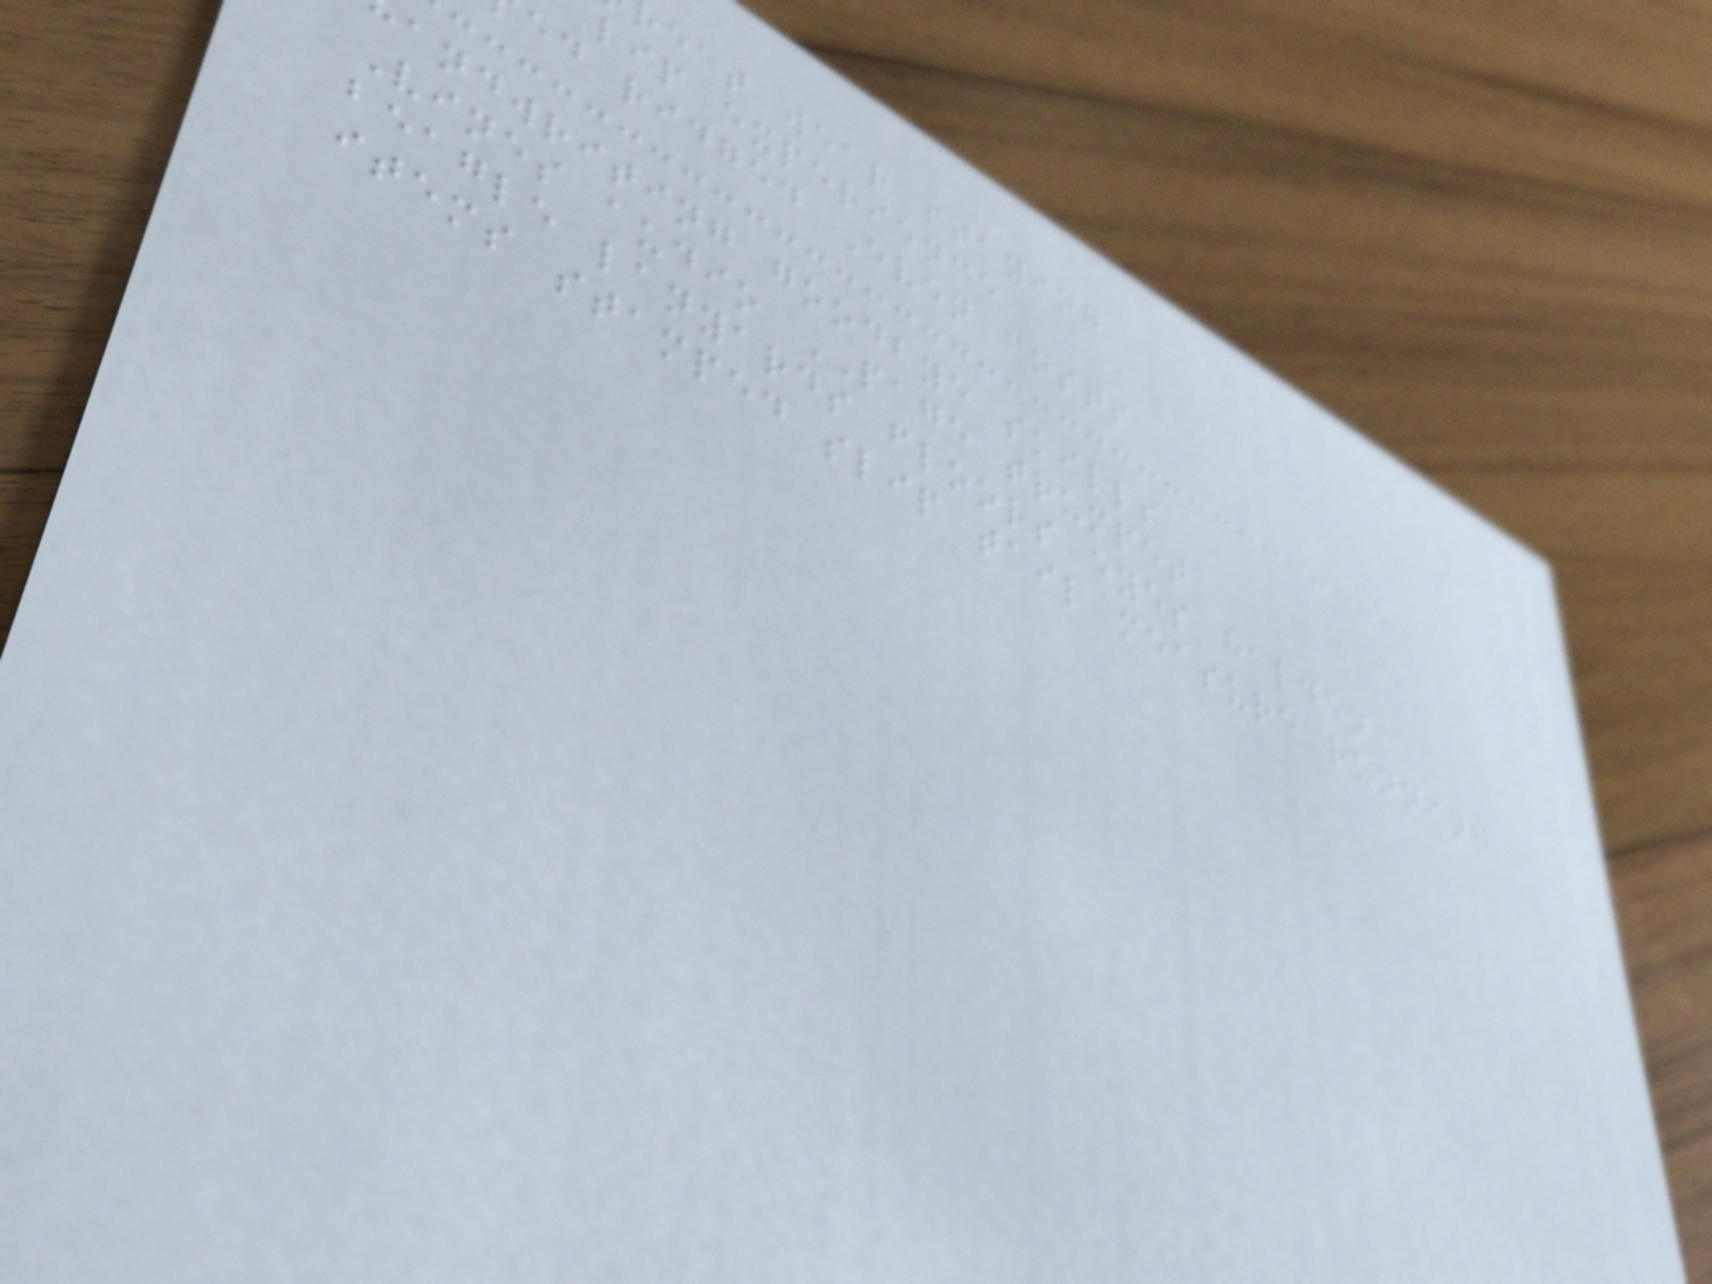reat wear staying
lip experience
ed ridged Even costs
andwriting goodbye skills
Vines audio PAGE trumpet
beagle lanyards floors eyes halden
items stamped slip tail measure running
